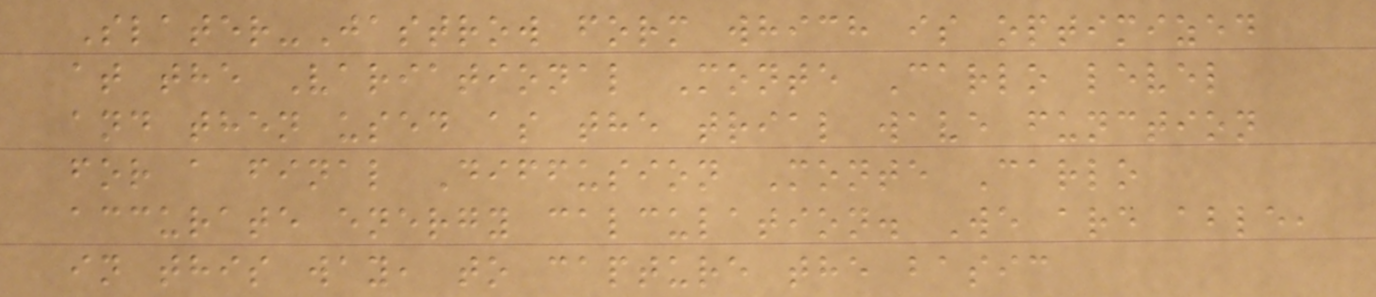Slater-Jastrow form which is optimized
at the Variational Monte Carlo level
and then used as the trial wave function
for a final Diffusion Monte Carlo
accurate energy calculation. We are able,
in this way, to capture the basic
